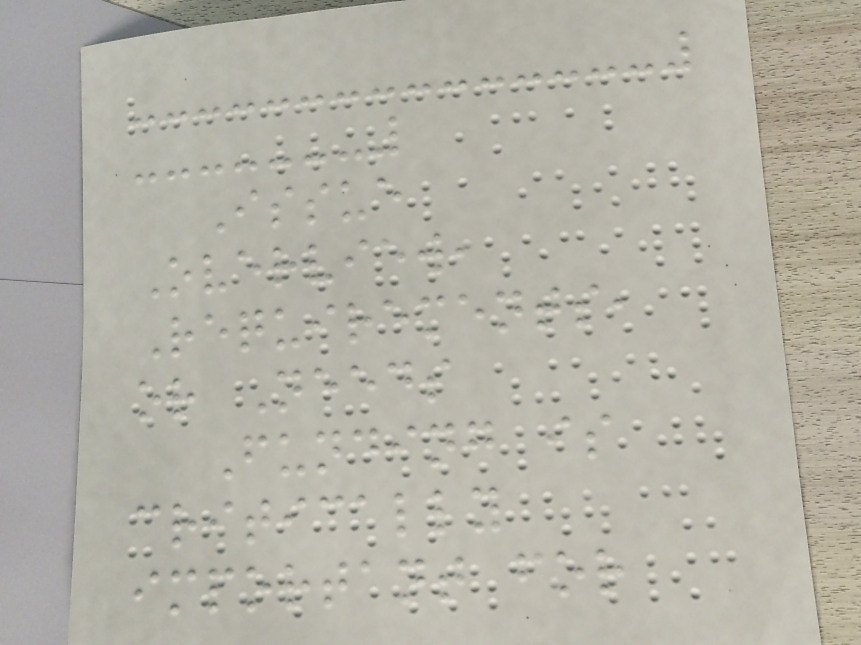Issue
Overview,
Requirements,
or Needs
Funding is
critically
important for
